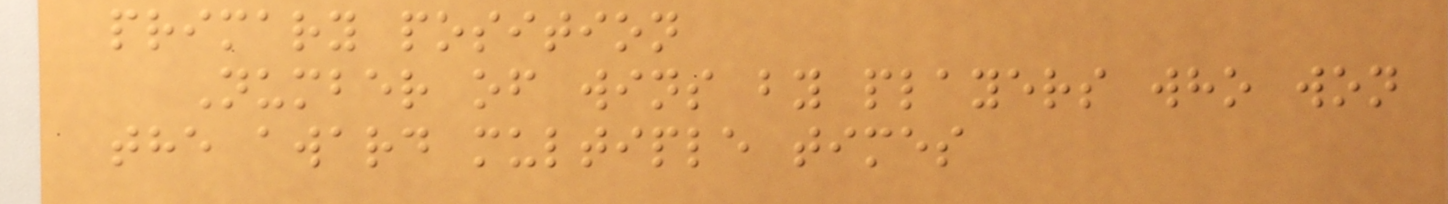primary position
Number of wins by players who won
the award multiple times
